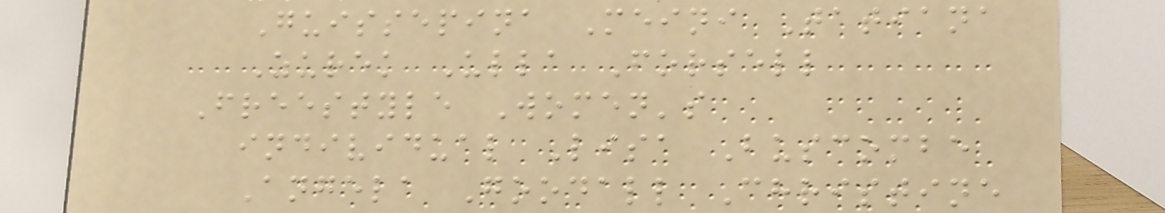Guissepina Meini Tatiana
Zurek Ulla Forsell
Freestyle Women's
individual Lisa Buscombe
Angela Goodall Christine
